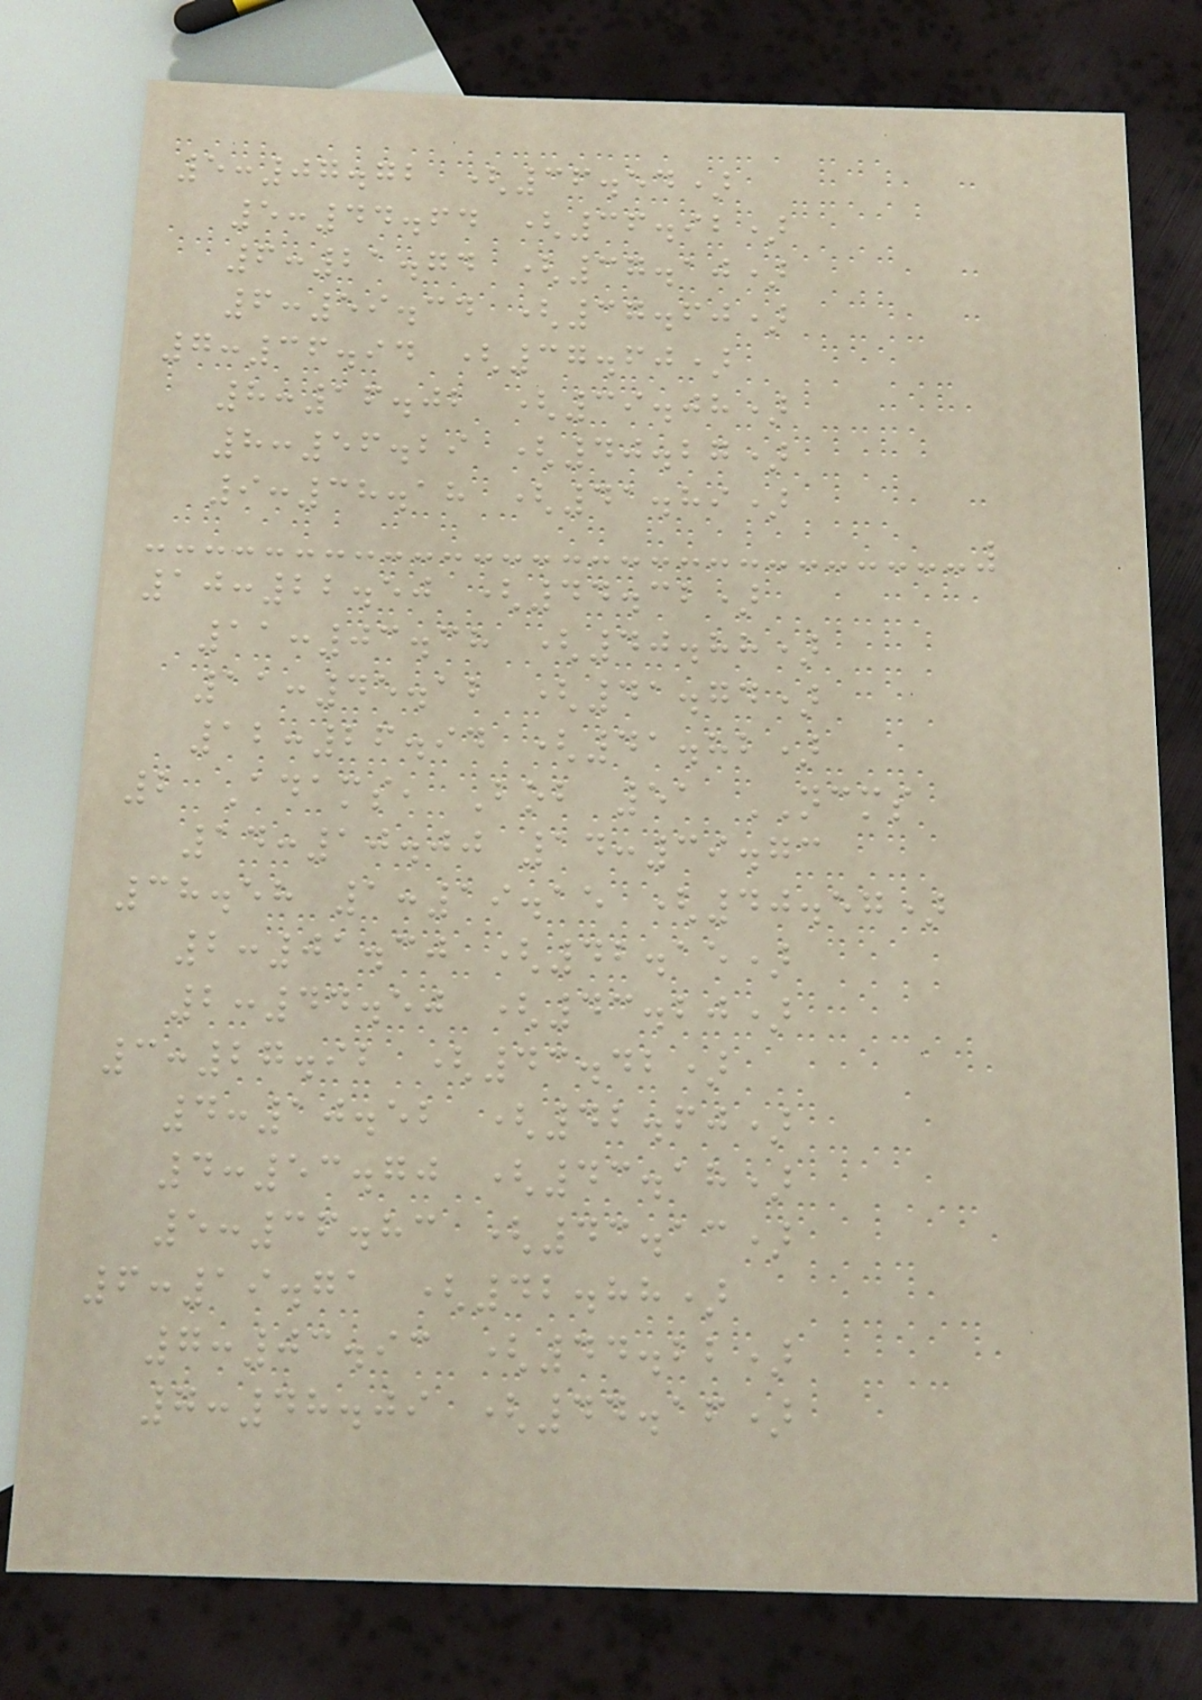5:07.72 (36.54)
5:44.64 (36.92)
6:21.74 (37.10)
6:59.34 (37.60)
7:36.94 (37.60)
8:16.02 (39.08)
8:56.29 (40.27)
9:38.18 (41.89)
10:22.50 (44.32)
11:03.38 (40.88)
11:45.12 (41.74)
12:26.94 (41.82)
2 Adams, Bob 51 NCMS
14:10.00 14:39.73
38.58 1:19.15 (40.57)
2:01.30 (42.15)
2:44.50 (43.20)
3:27.92 (43.42)
4:10.52 (42.60)
4:53.70 (43.18)
5:36.83 (43.13)
6:19.71 (42.88)
7:03.93 (44.22)
7:48.09 (44.16)
